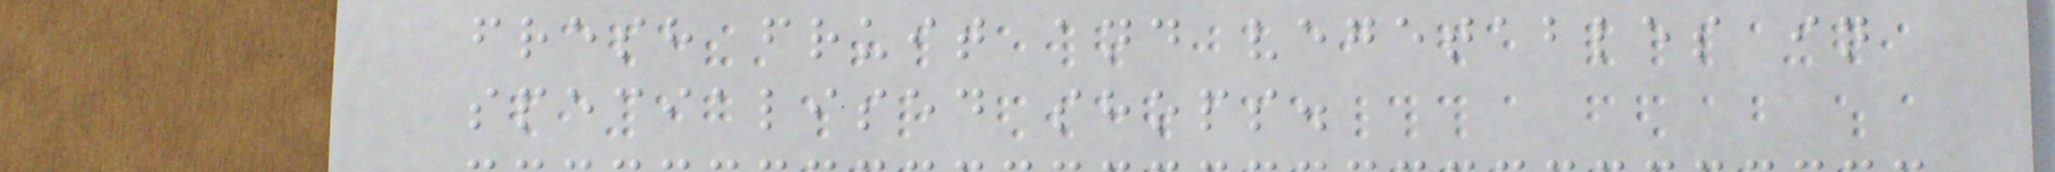fresh fruit and vegetables in
specialised shops.
